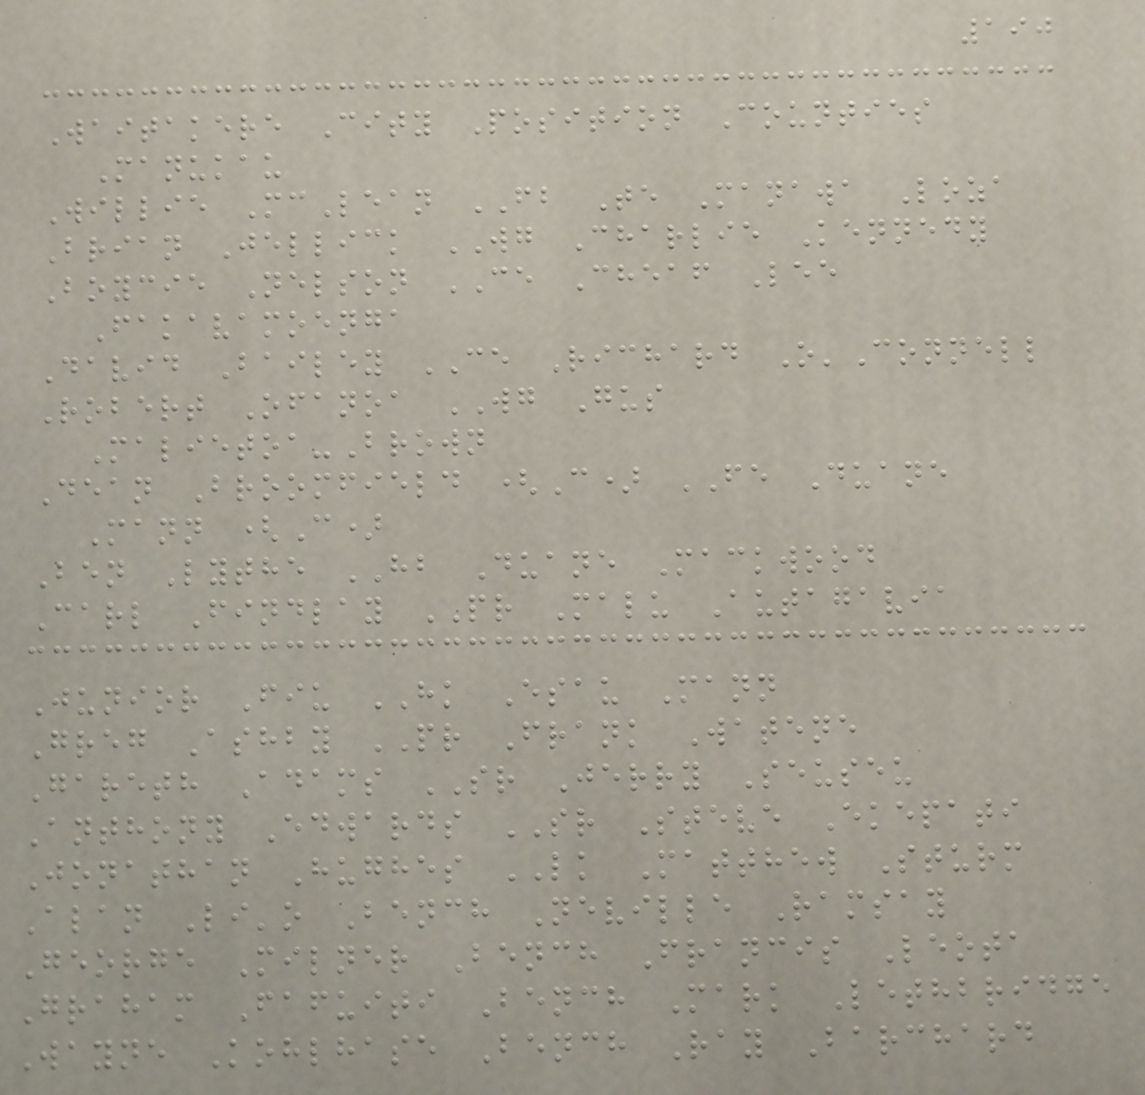190
Waitakere City Position Counties
Manukau
Willie McLean FB Te Manawa Loza
Brian Jellick WG Charlie Kennedy
Boycie Nelson CE Cheaf Lee
Fakavamoenga
David Bailey CE Richard O'Connell
Robert Ofanoa WG Gus
Malietoa-Brown
Dean Broomfield (C) FE Duane
Mann (C)
Ben Lythe HB Duane Mackwood
Carl Findlay PR Malu Autagavia
Junior Fiu HK Esau Mann
Greg Ashby PR Frank Watene
Gareth Adams SR Jerry Seuseu
Anthony Edwards SR Steve Ekepati
Jonathan Hughes LK Matthew Sturm
Alan Li'o Bench Neville Ramsay
George Milner Bench Francis Leota
Graham Fafuiti Bench Mark Lethbridge
Wayne Kohlhase Bench Ray Barchard
